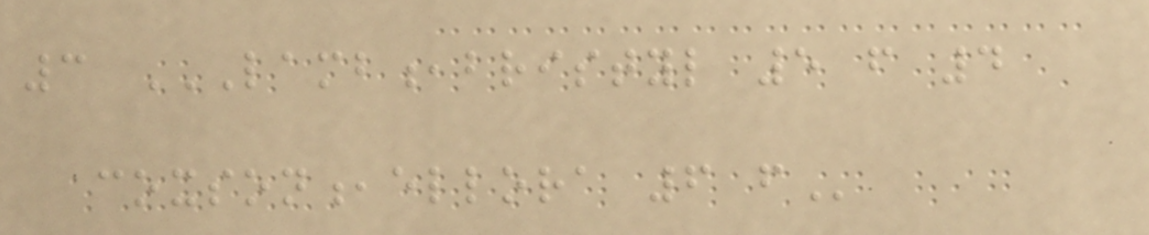3 LAMB,BRISTYL 5 F 4
COXSON,ELLORA 6 F
